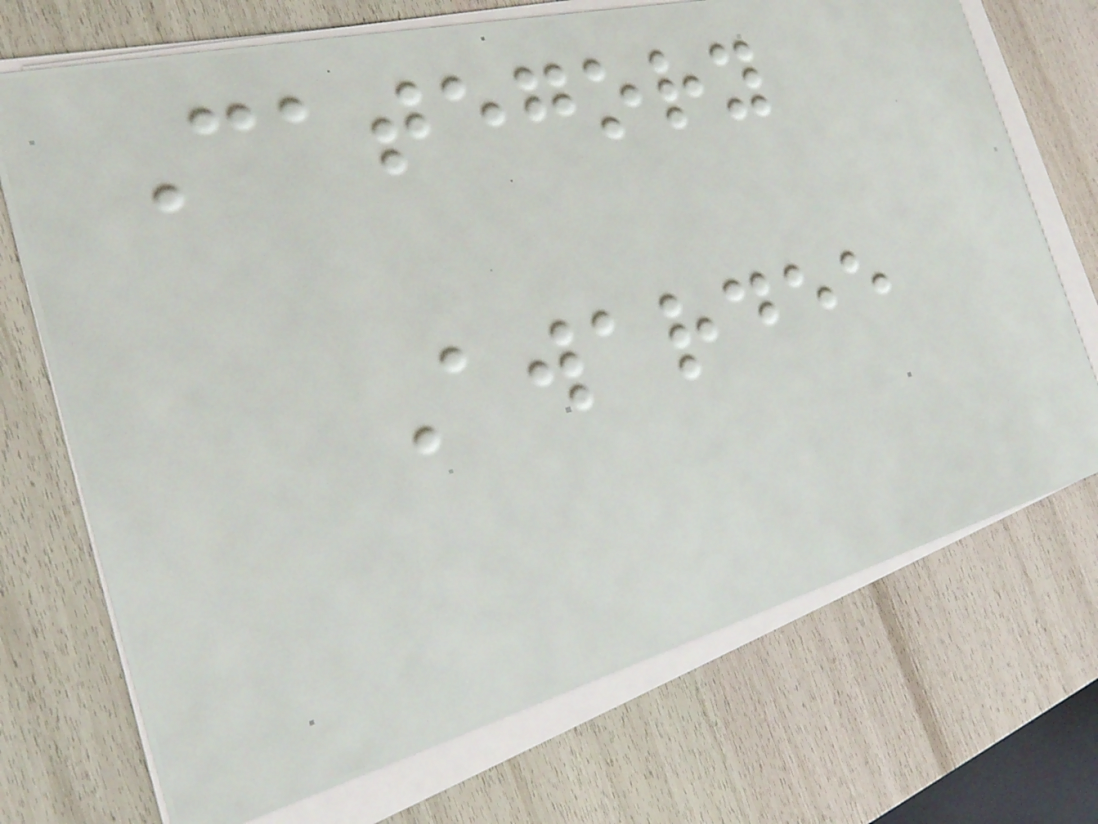Category
Awardee
